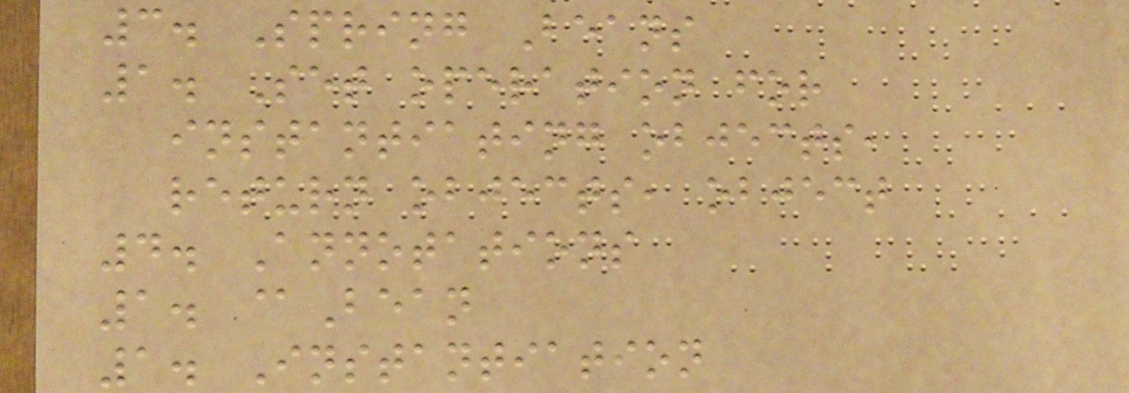3. Spring Beans
1. Set operation for
instantiating objects,
return objects, object
4. Annotations
1. @Bean
1. Instantiation
